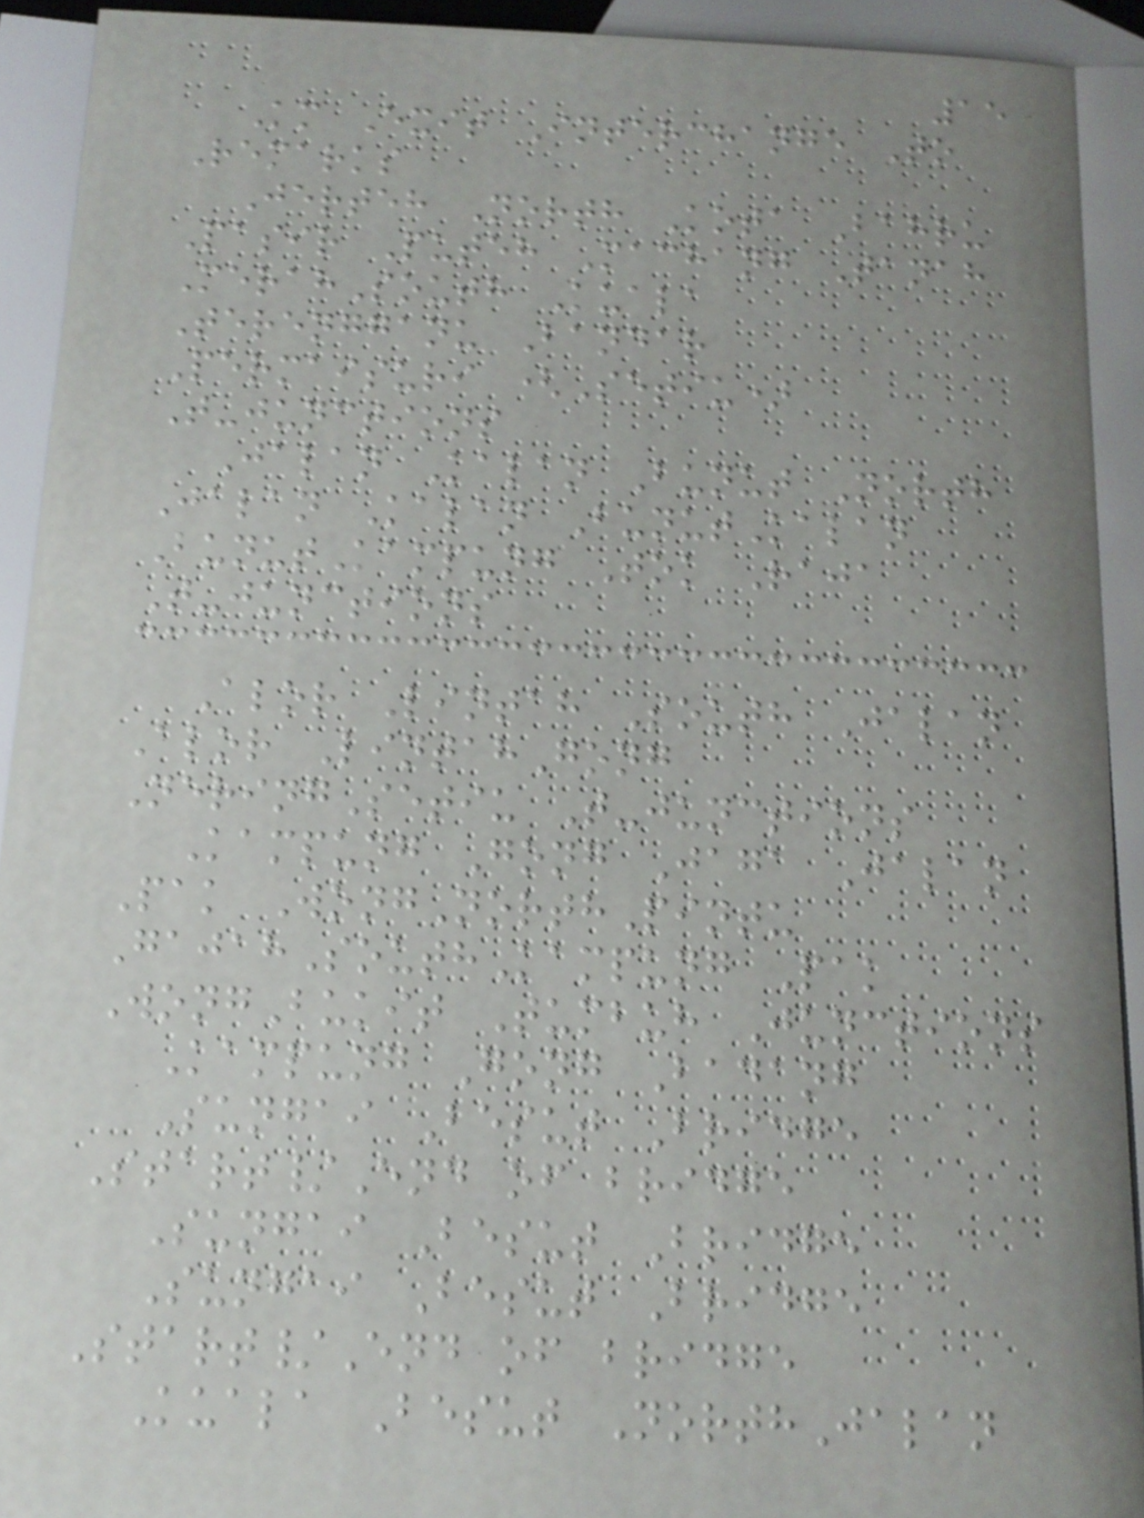15
Km Exit Interchange To
Remarks
Jerteh North Kota Bahru
Pasir Puteh Machang Tanah
MerahSouth Kuala
Terengganu Bandar
Permaisuri (Setiu)
T-junctions
Jalan Kalan Bunut North
Jalan Kalan BunutKalan
BunutKampung Tok Raja
T-junctions
Alor Lintah South Jalan
Alor LintahGong
NeringSetiu T-junctions
Kampung Gong Jaga Jalan
Pak WongNorthPintu
GajahSouthKampung Pak
WongBukit Tumbuh Junctions
Kampung Gong Badang
Sungai Besut Bridge
Start/End of bridge
Sungai Besut Bridge
Sungai Besut Bridge
Start/End of bridge
Kuala Besut NorthJalan
